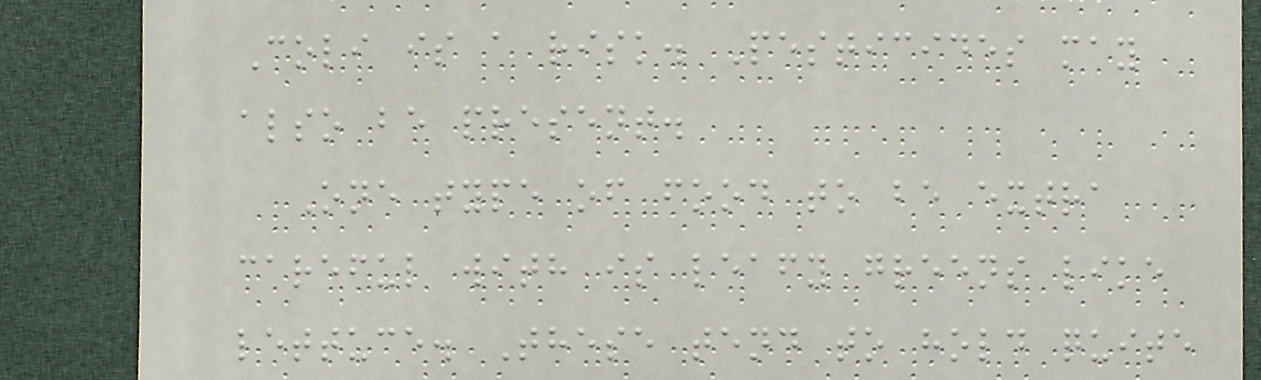Coli is a risk. Pesticides may
also be present.
One type of food to be extra
careful with is leafy greens like
lettuce. These tend to hold quite
